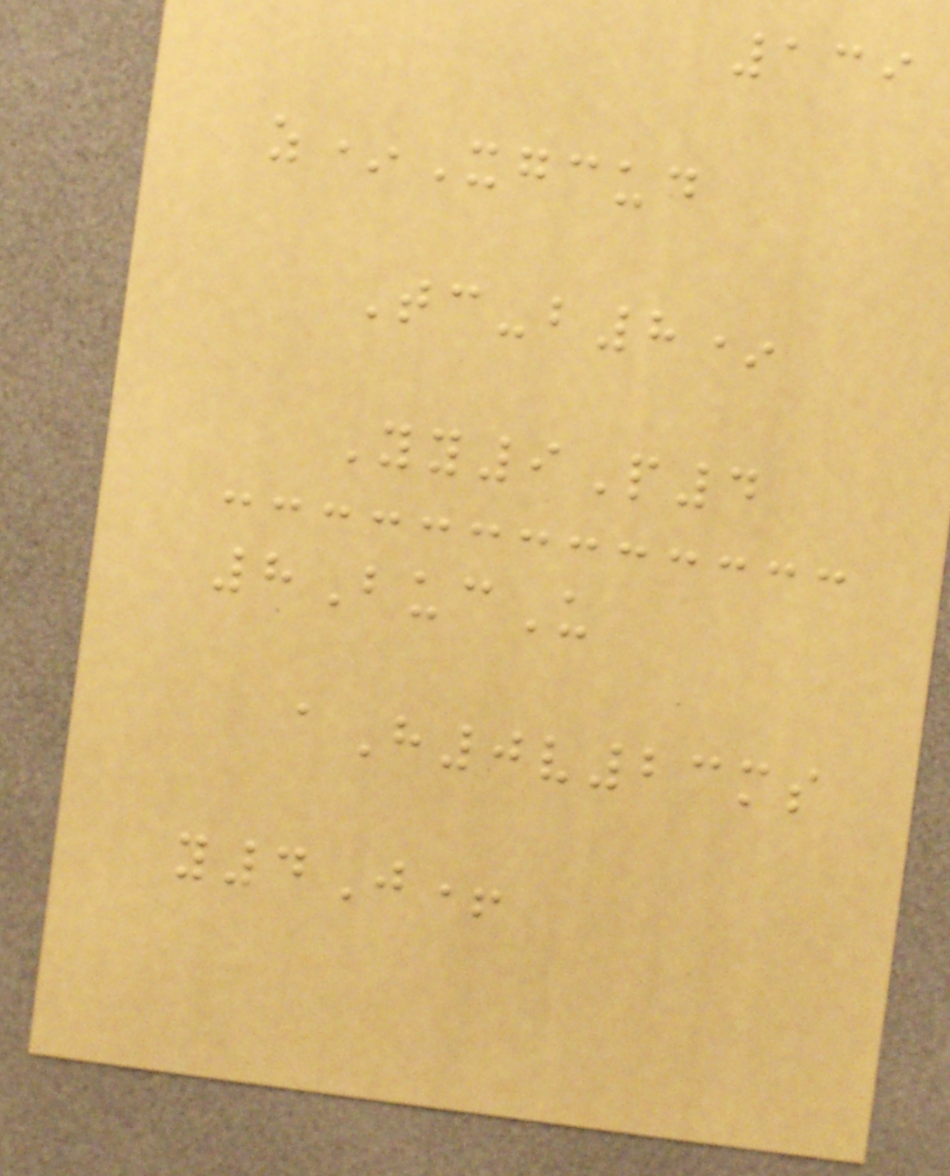139
z*Xgcud
Tc-b8*
Yy9P4
8BucU
aH0v23ms
y4J+
